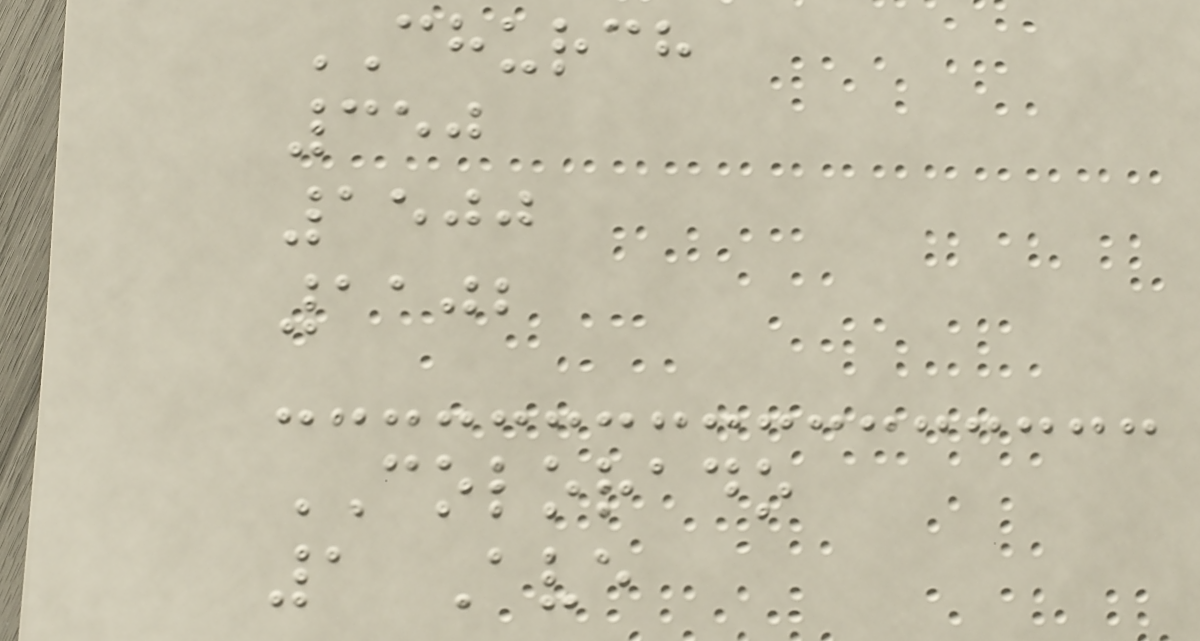CHURCH
350
1500
1102
COLORADO
1 Ave
